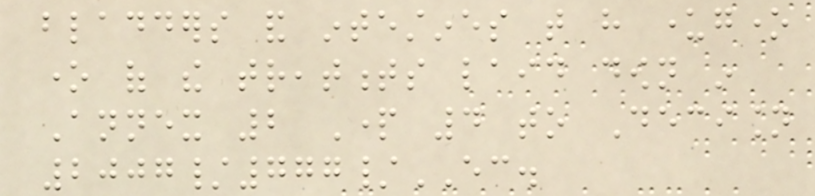bladders and intestines that have undergone
one of the treatments laid down in
Annex 2 Part 4 to Decision
2007/777/EC.
